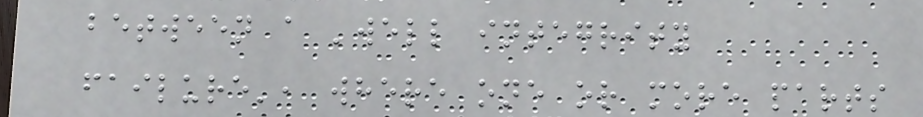between a 'well integrity
failure', where one or more parts
